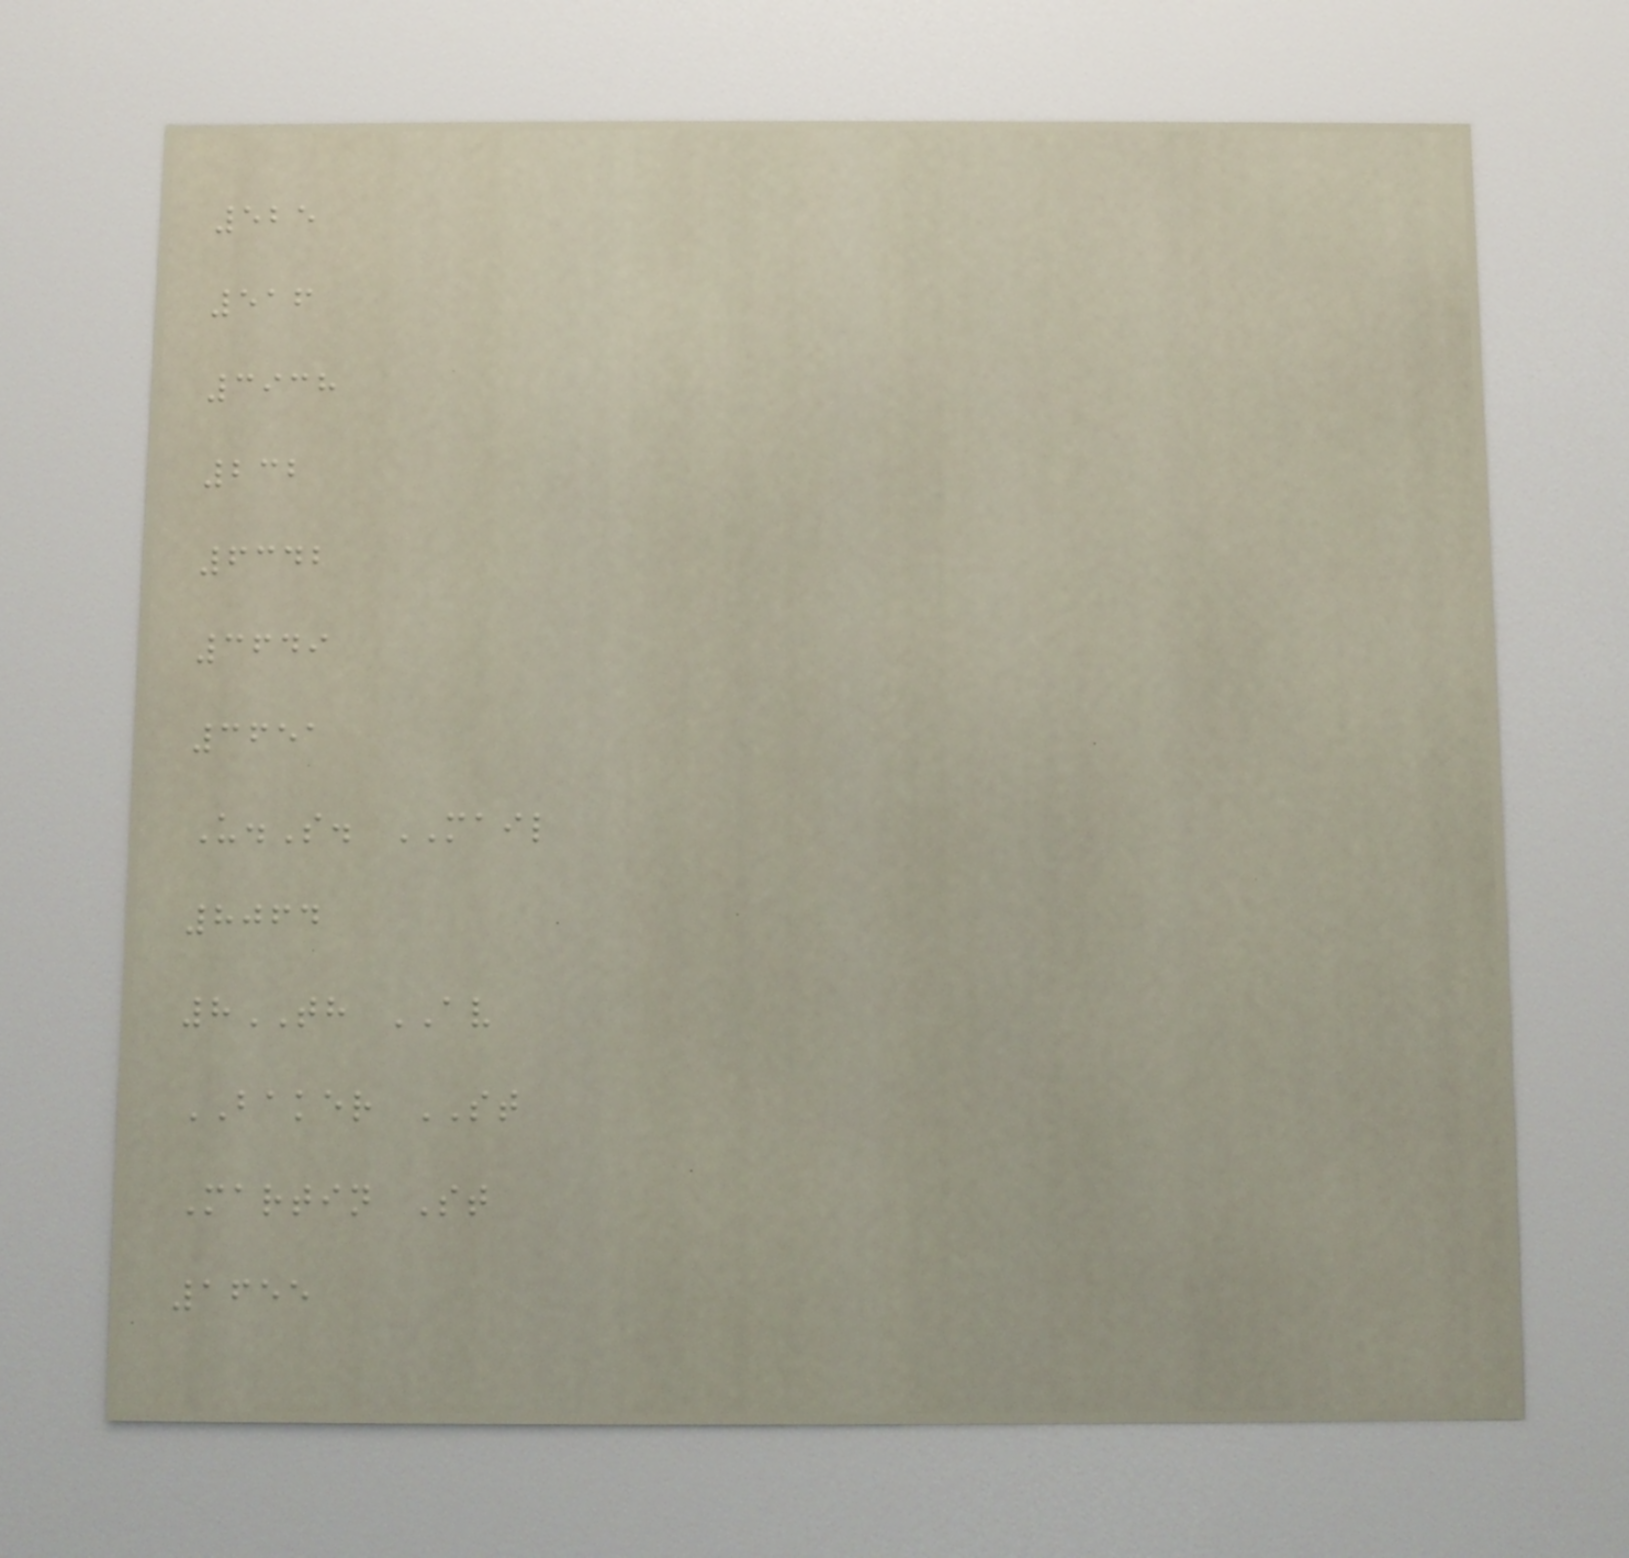525
516
3938
232
6342
3649
3651
U.S. MAIL
8064
8TH AV
BAKER ST
Martin St
1655
